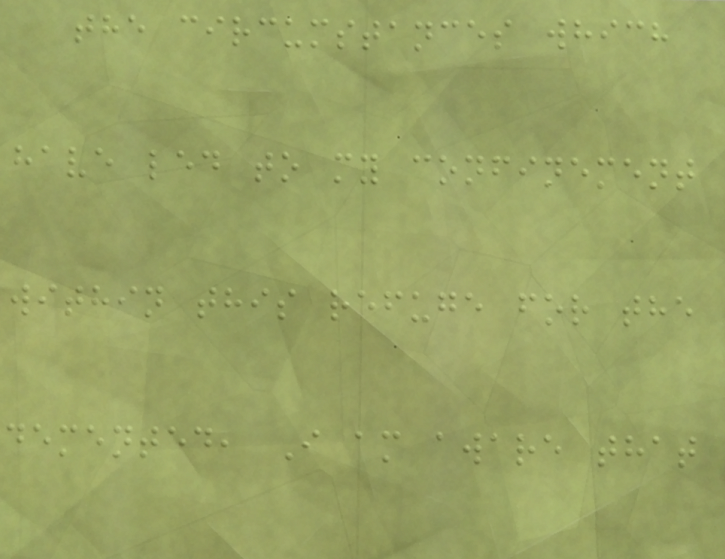the circumstances which
have led to my confinement
within this refuge for the
demented, I am aware that
